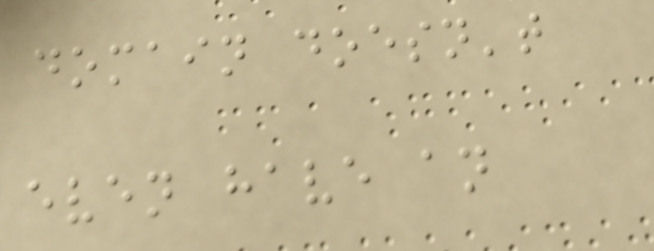domain doesn't
even have an
